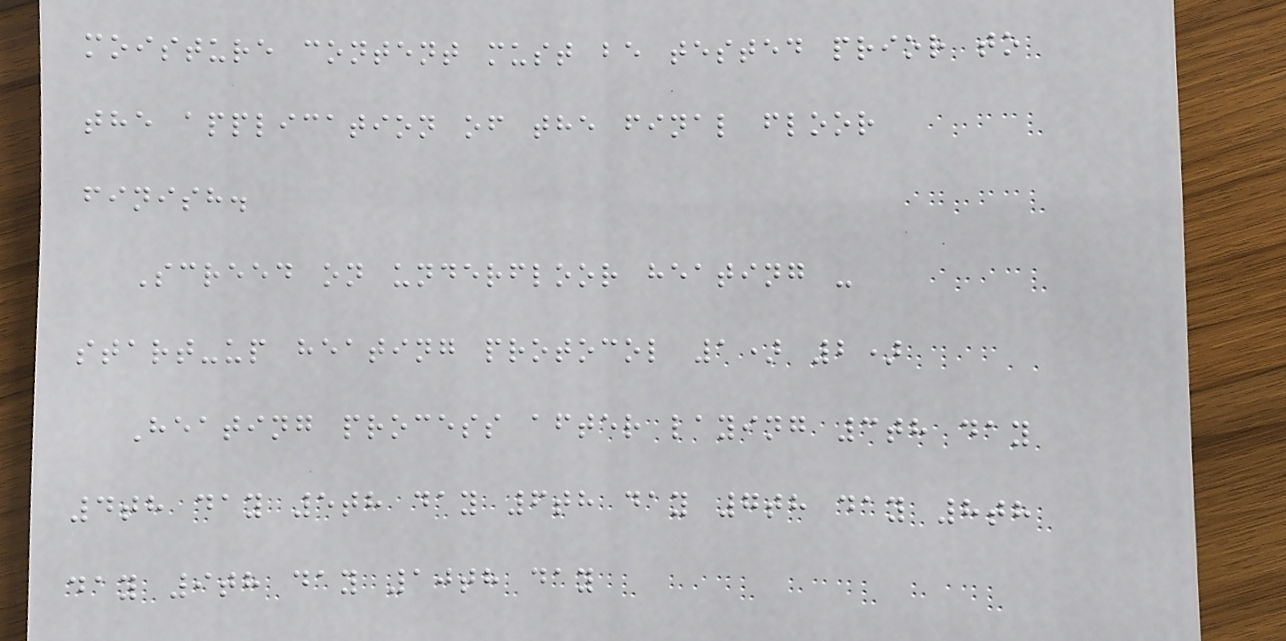moisture content must be tested prior to
the application of the final floor
finish.
Screed on underfloor heating -
start-up heating protocol 1) 2)
Heating process after laying 3th day
4th day 5th day 6th day 7th day 8th
day 9th day 10th day
